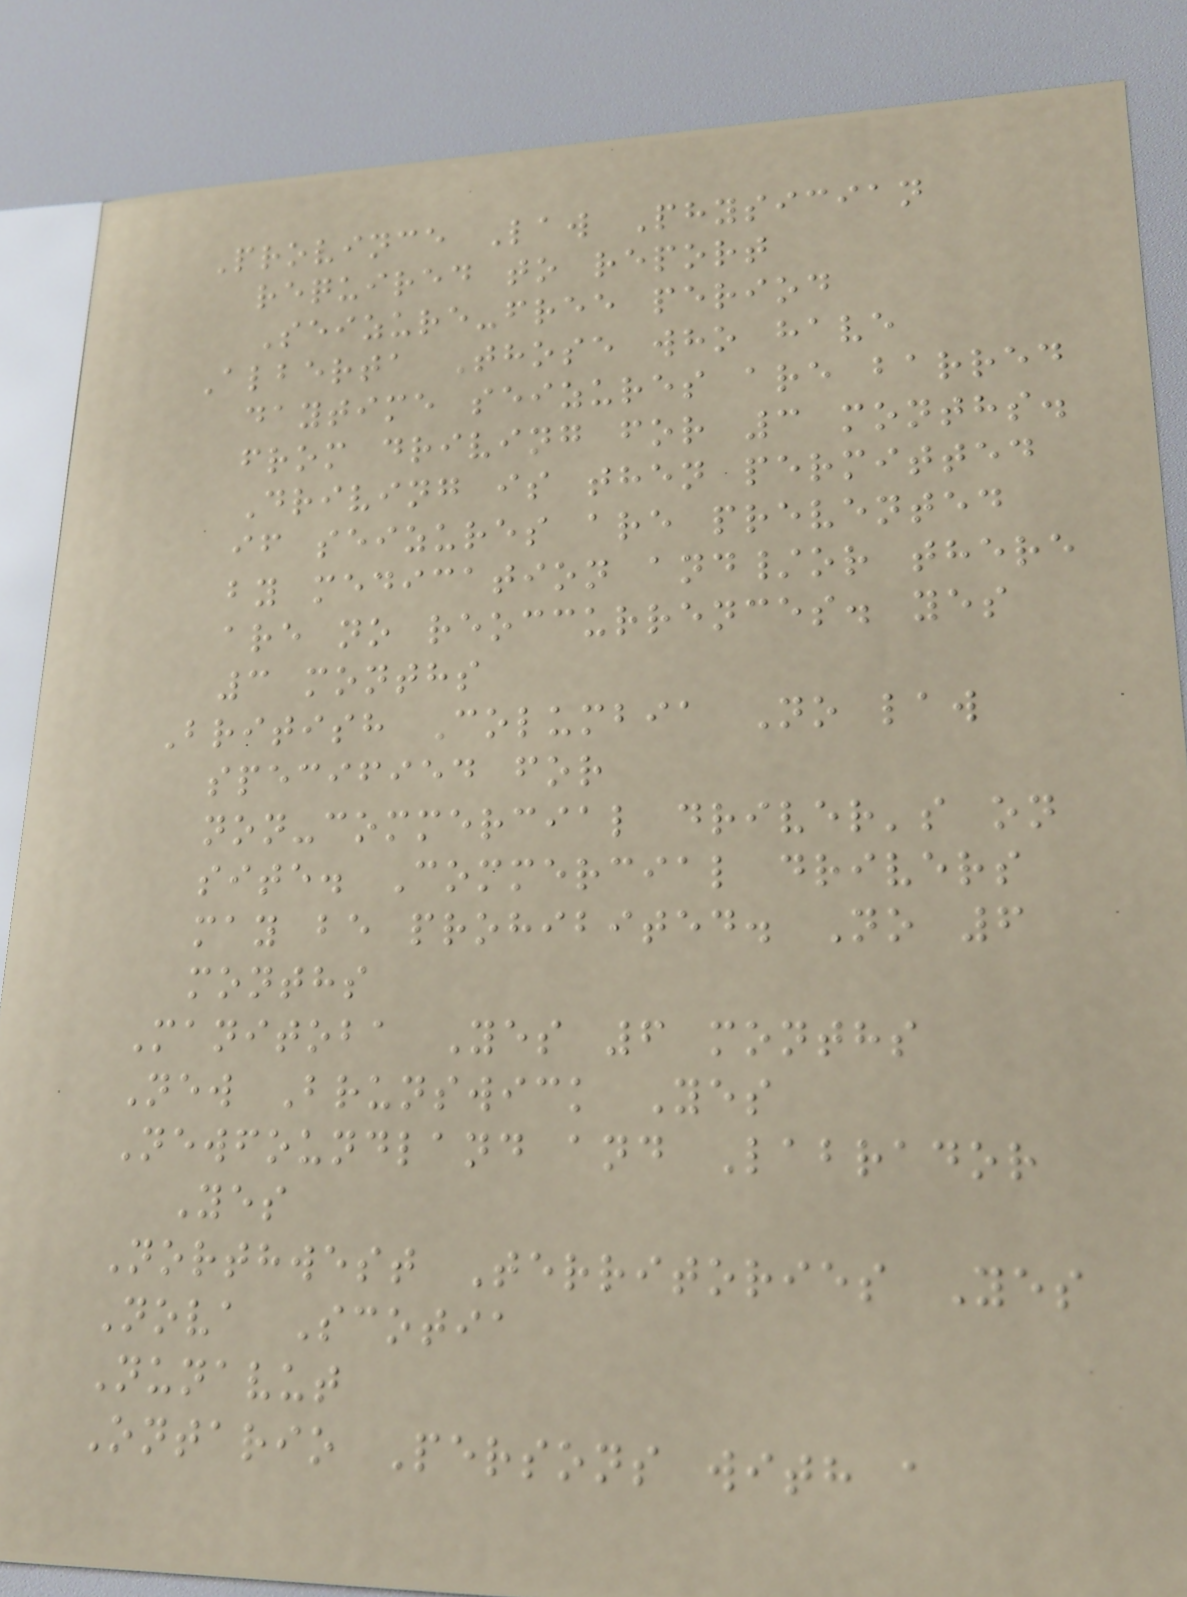Province Law Physician
required to report
Seizure-free period
Alberta Those who have
daytime seizures are barred
from driving for 3 months.
Driving is then permitted
if seizures are prevented
by medication and/or there
are no reoccurrences. yes
3 months
British Columbia No law
specified for
non-commercial driver's on
site. Commercial drivers
may be prohibited. No 6
months
Manitoba Yes 6 months
New Brunswick Yes
Newfoundland and Labrador
Yes
Northwest Territories Yes
Nova Scotia
Nunavut
Ontario Persons with a
